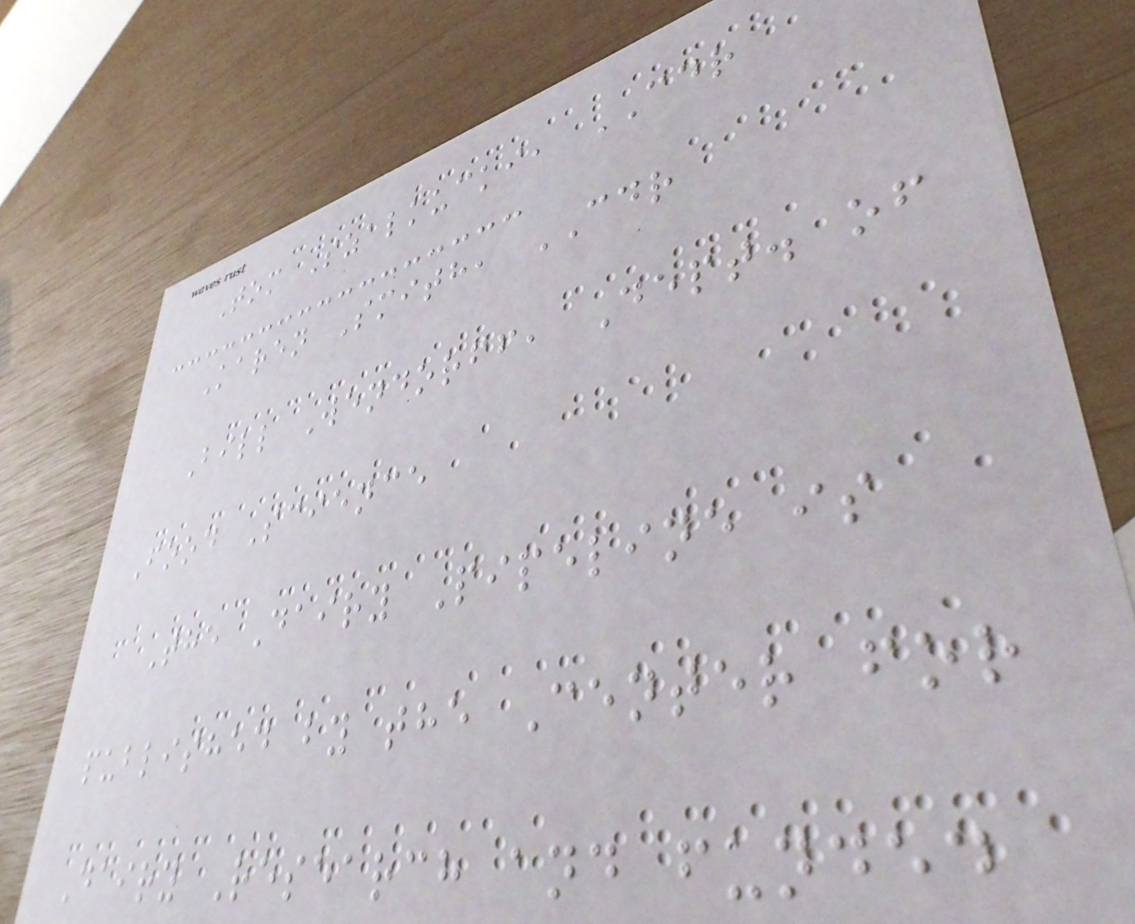Tom Szalkucki, CDR
Karen Smith, CDR
Bill Wendorff, Dept. of
Food Science
The Dairy Pipeline is
published by the Center for
Dairy Research and funded
